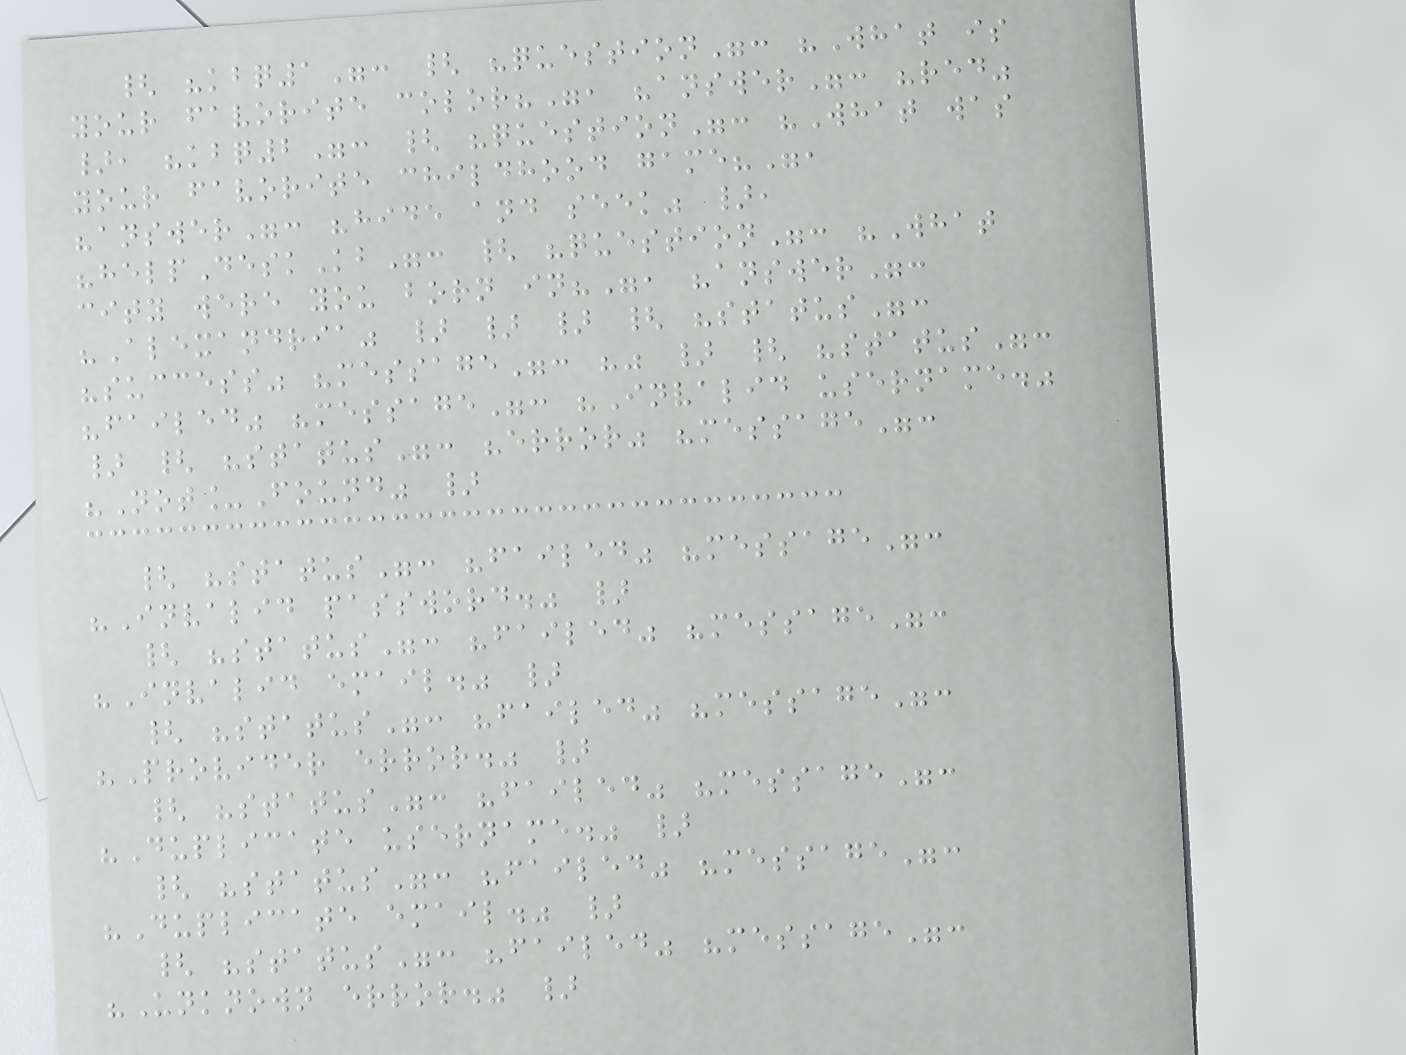{ "kbq1": { "question": "What is
your favorite color?", "answer": "red"
}, "kbq2": { "question": "What was
your favorite childhood game?",
"answer": "hide and seek" },
"helpDeskKb": { "question": "What
city were you born in?", "answer":
"Alexandria" } } } { "status":
"success" "message": "" } { "status":
"failed" "message": "Invalid username."
} { "status": "error" "message":
"Not_Found" }
{ "status": "failed" "message":
"Invalid password." }
{ "status": "failed" "message":
"Invalid email." }
{ "status": "failed" "message":
"Provider error." }
{ "status": "failed" "message":
"Duplicate username." }
{ "status": "failed" "message":
"Duplicate email." }
{ "status": "failed" "message":
"Unknown error." }
